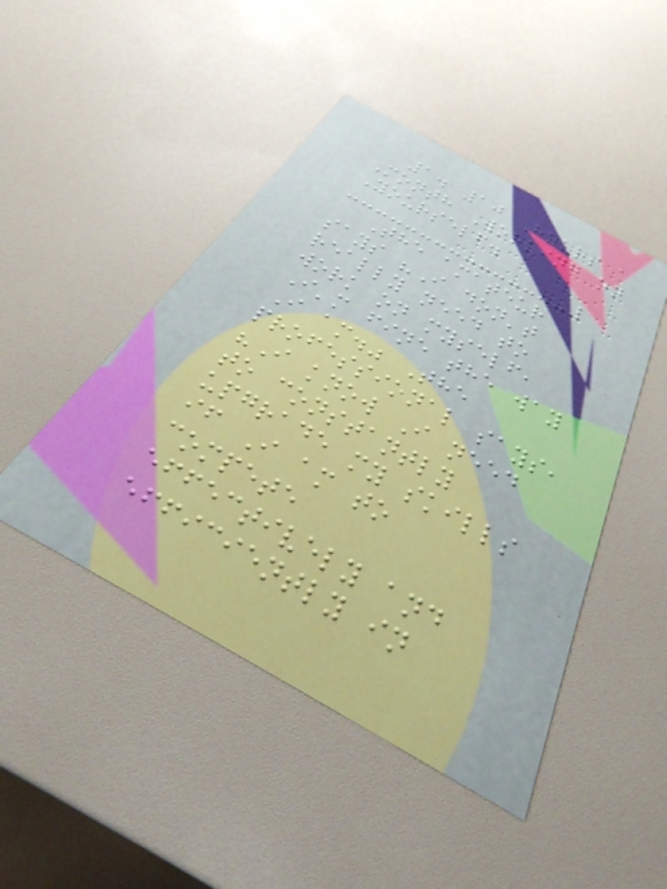1. 10 Hours a
Month Working on
Yourself.
The amateur
says "I don't
really need to
work on myself,
I'm fine the way
I am." The
professional says,
"I know I need
to constantly
upgrade my skills
if I am to
compete
effectively and
efficiently in
